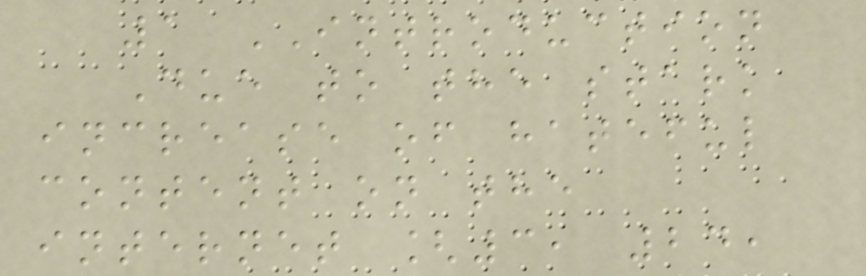1 INTRODUCTION
Due to the stark
increase of hateful
content on the
internet [3, 24,
